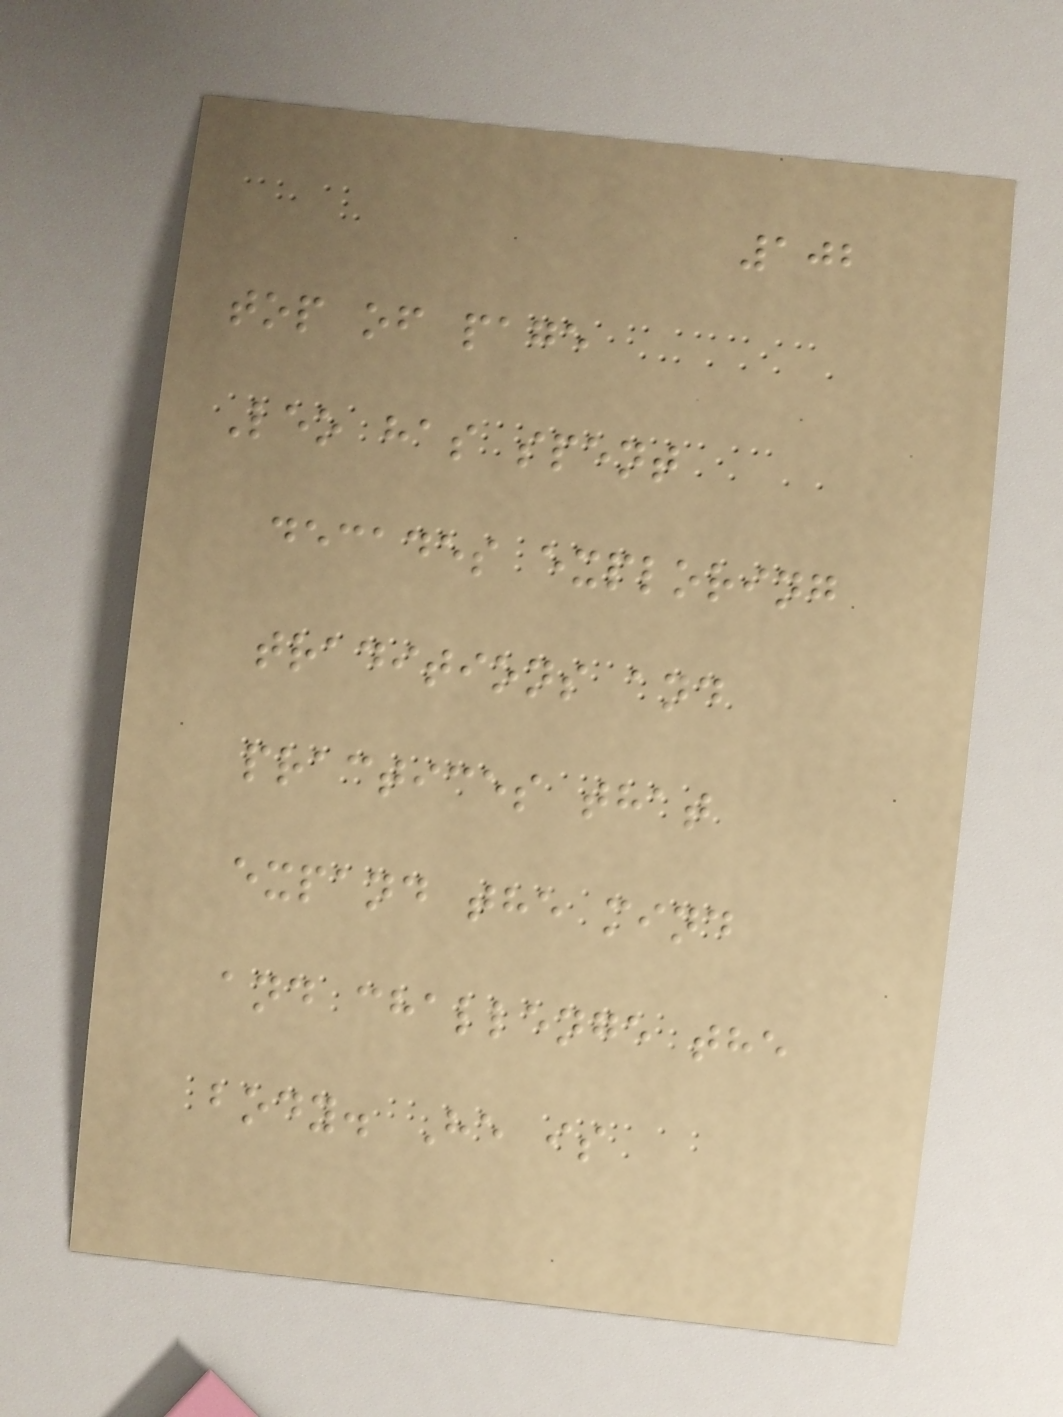102
top of page
Leo has spent
decades exploring
traditions and
practices that
expand the mind
and challenge the
body. He is
